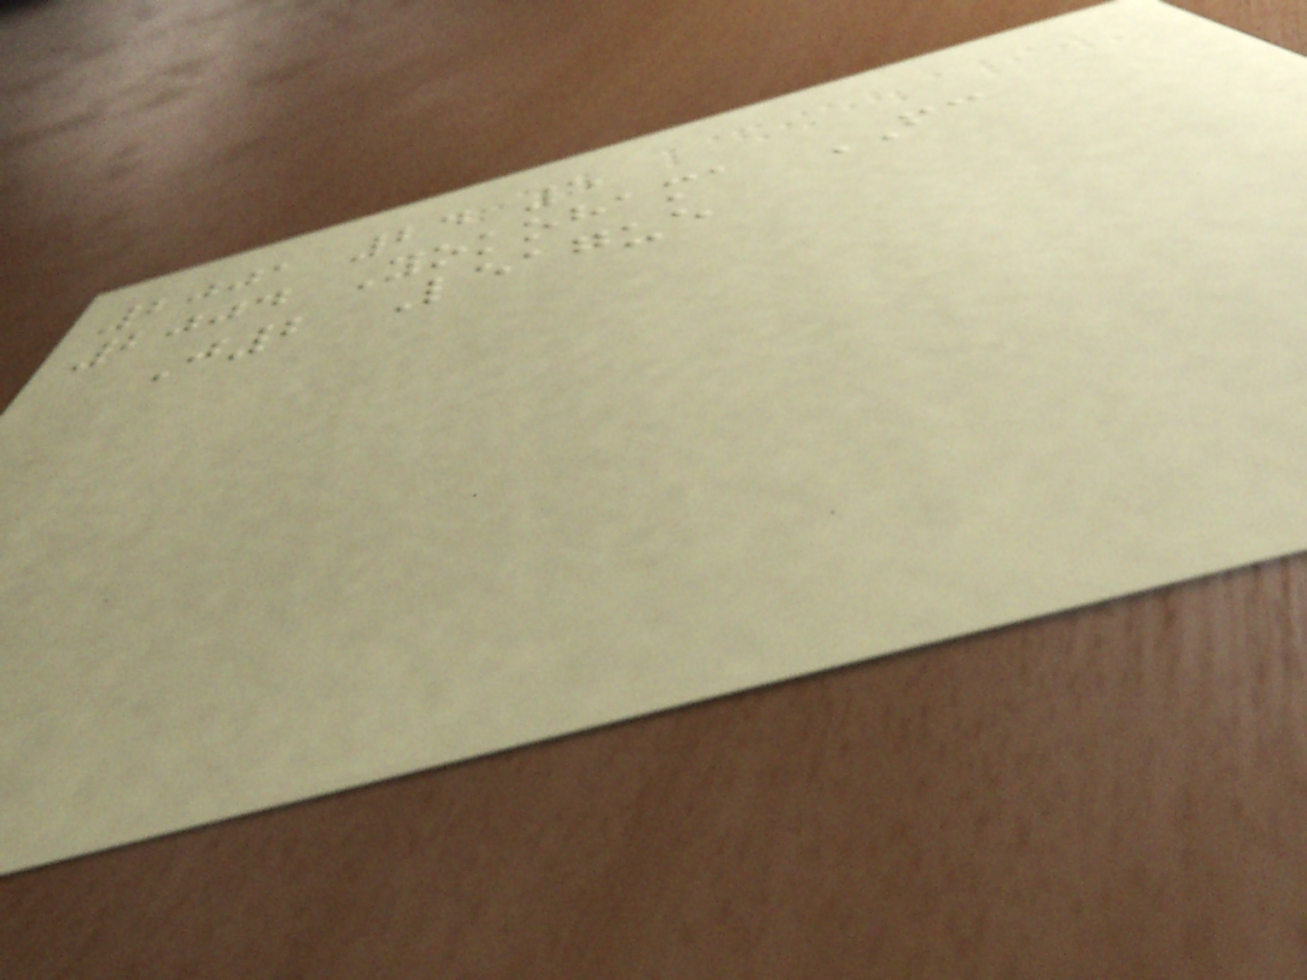2001 24 5
2004 Yokohama FC
J2 League
